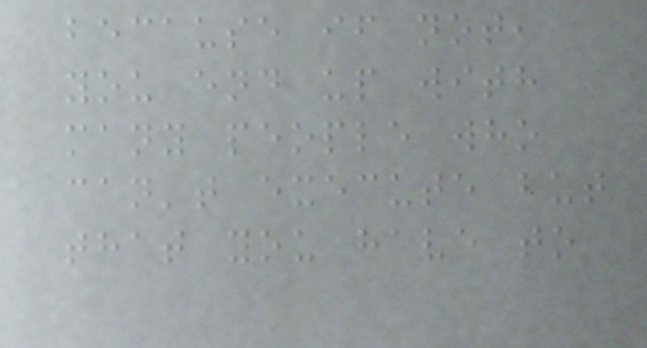because if not,
you end up with
many people who
can't execute but
that you have to
